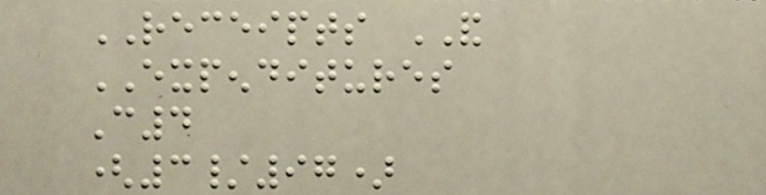RECEIPTS AND
EXPENDITURES
C4
(3/97)
